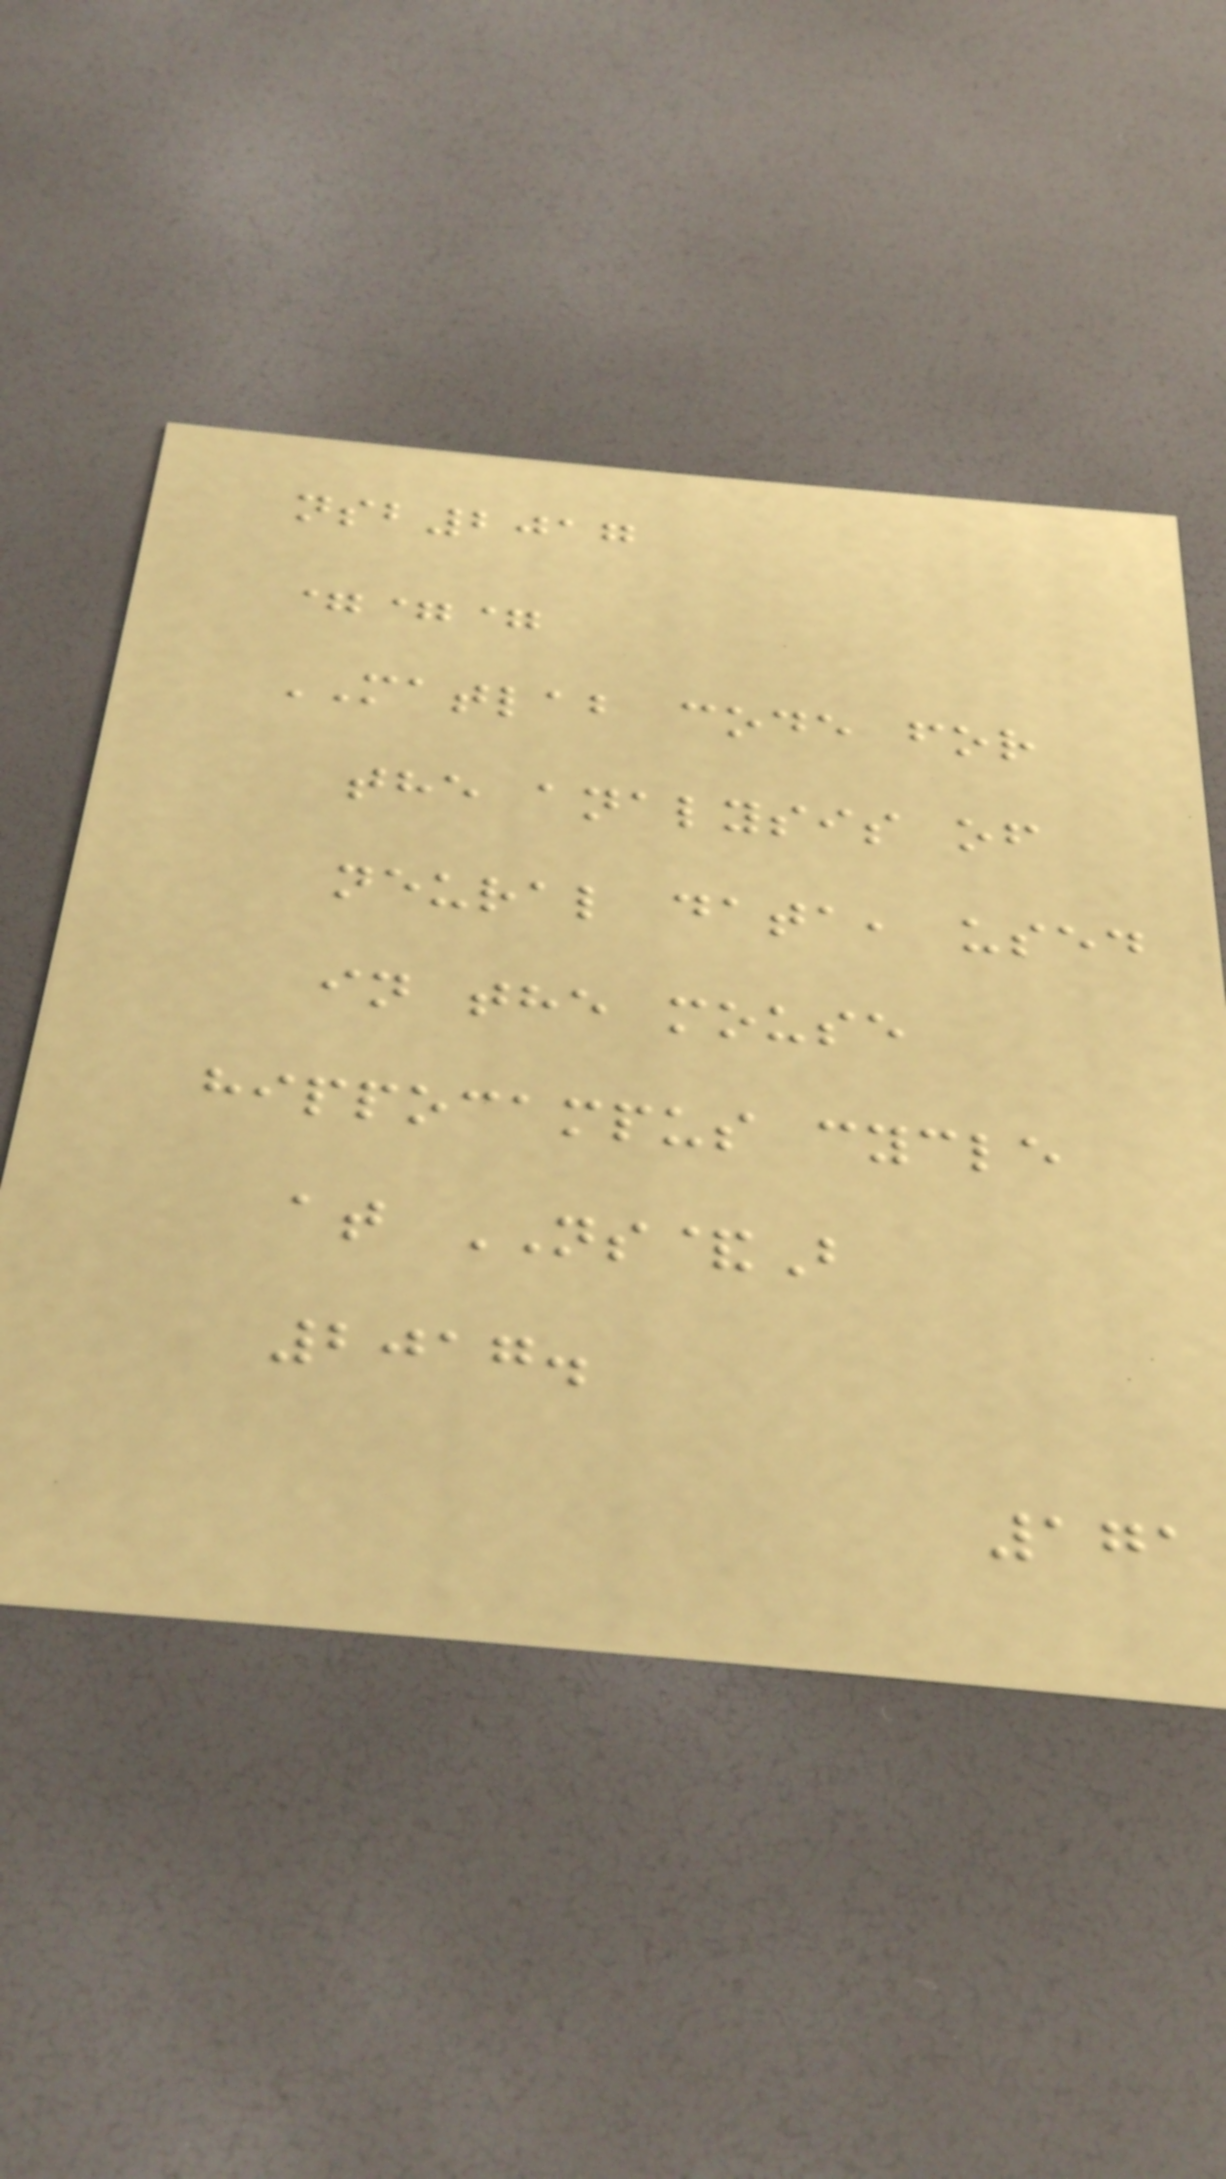nsb2017
===
MATLAB code for
the analysis of
neural data, used
in the mouse
hippocampus cycle
at NS&B
2017.
171
